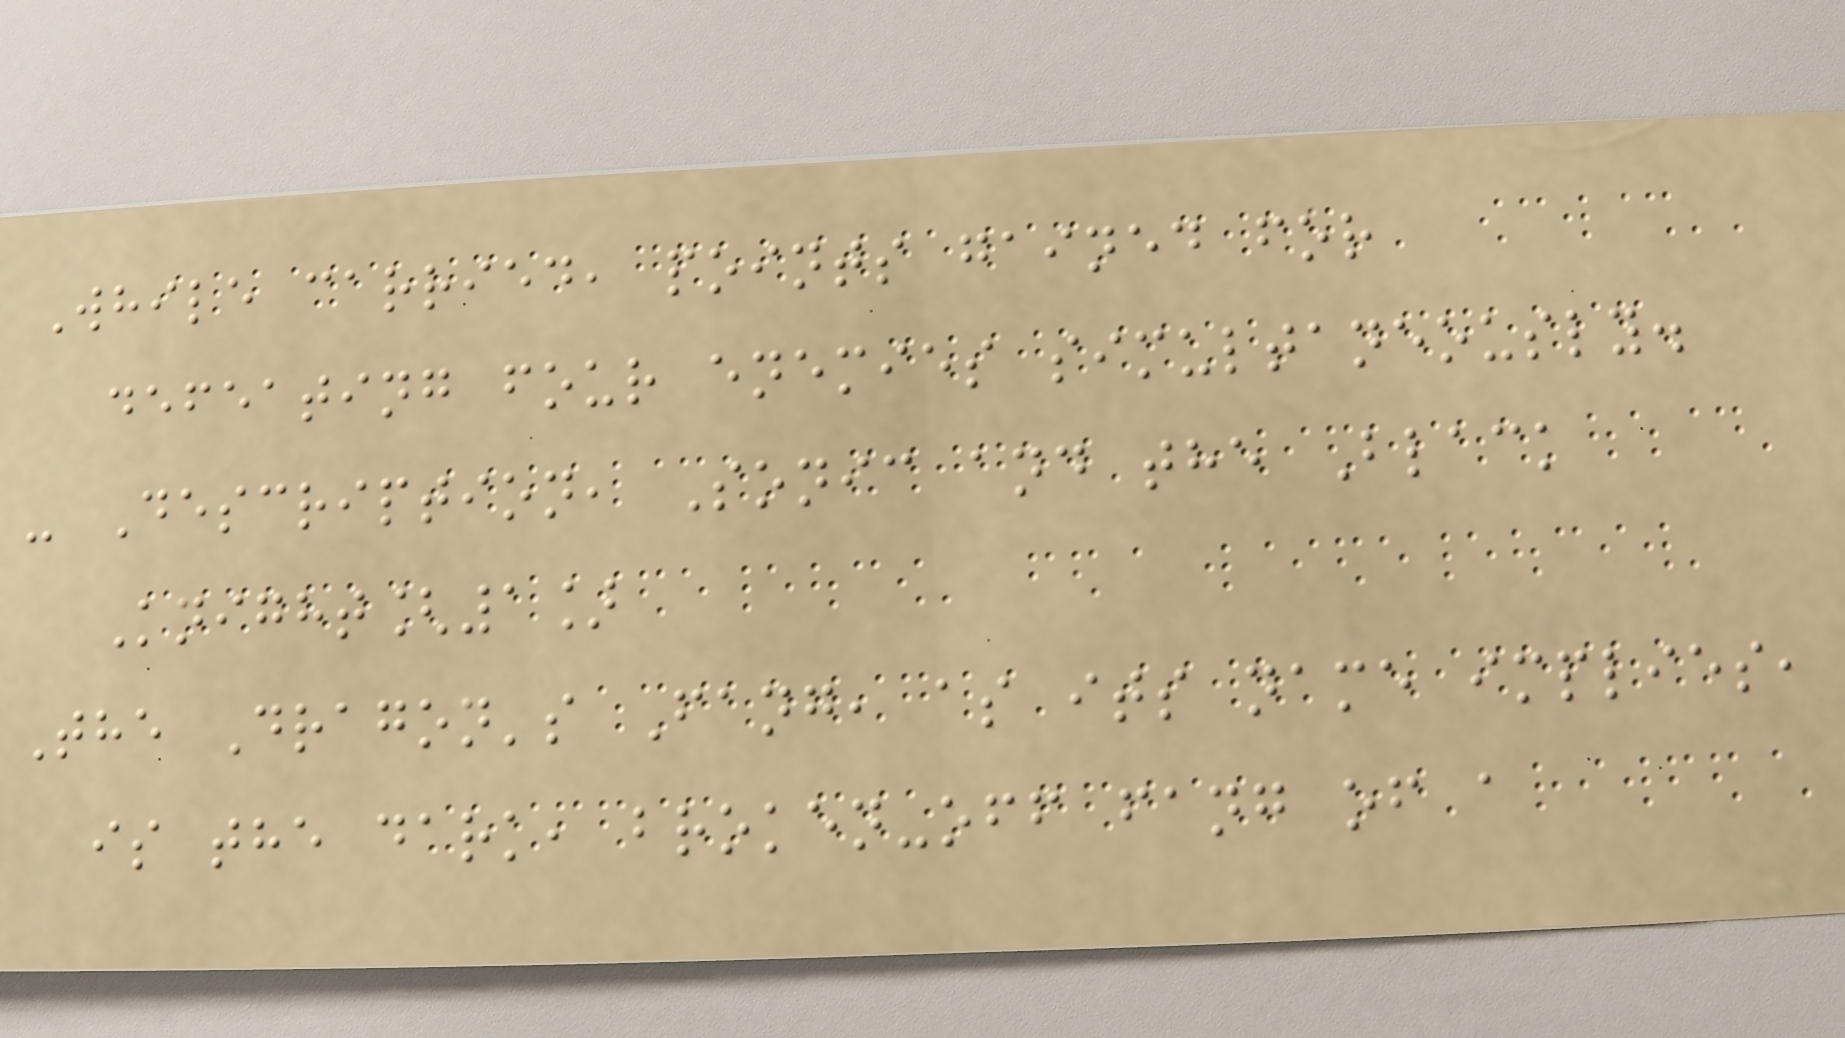While carried, points gained for
defeating four enemies simultaneously.
- Description, Sonic and the Black
Knight[1]
The Dragon's Fang, as its name implies,
is the dark, broken-off fang of a
